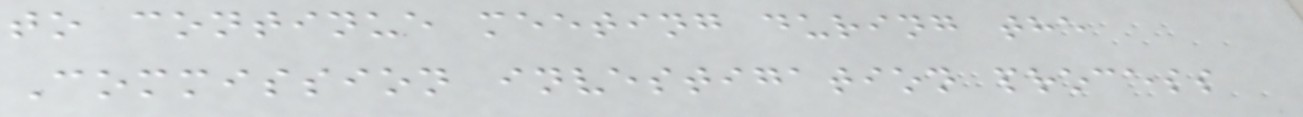to continue meeting during the
Commission investigation process
